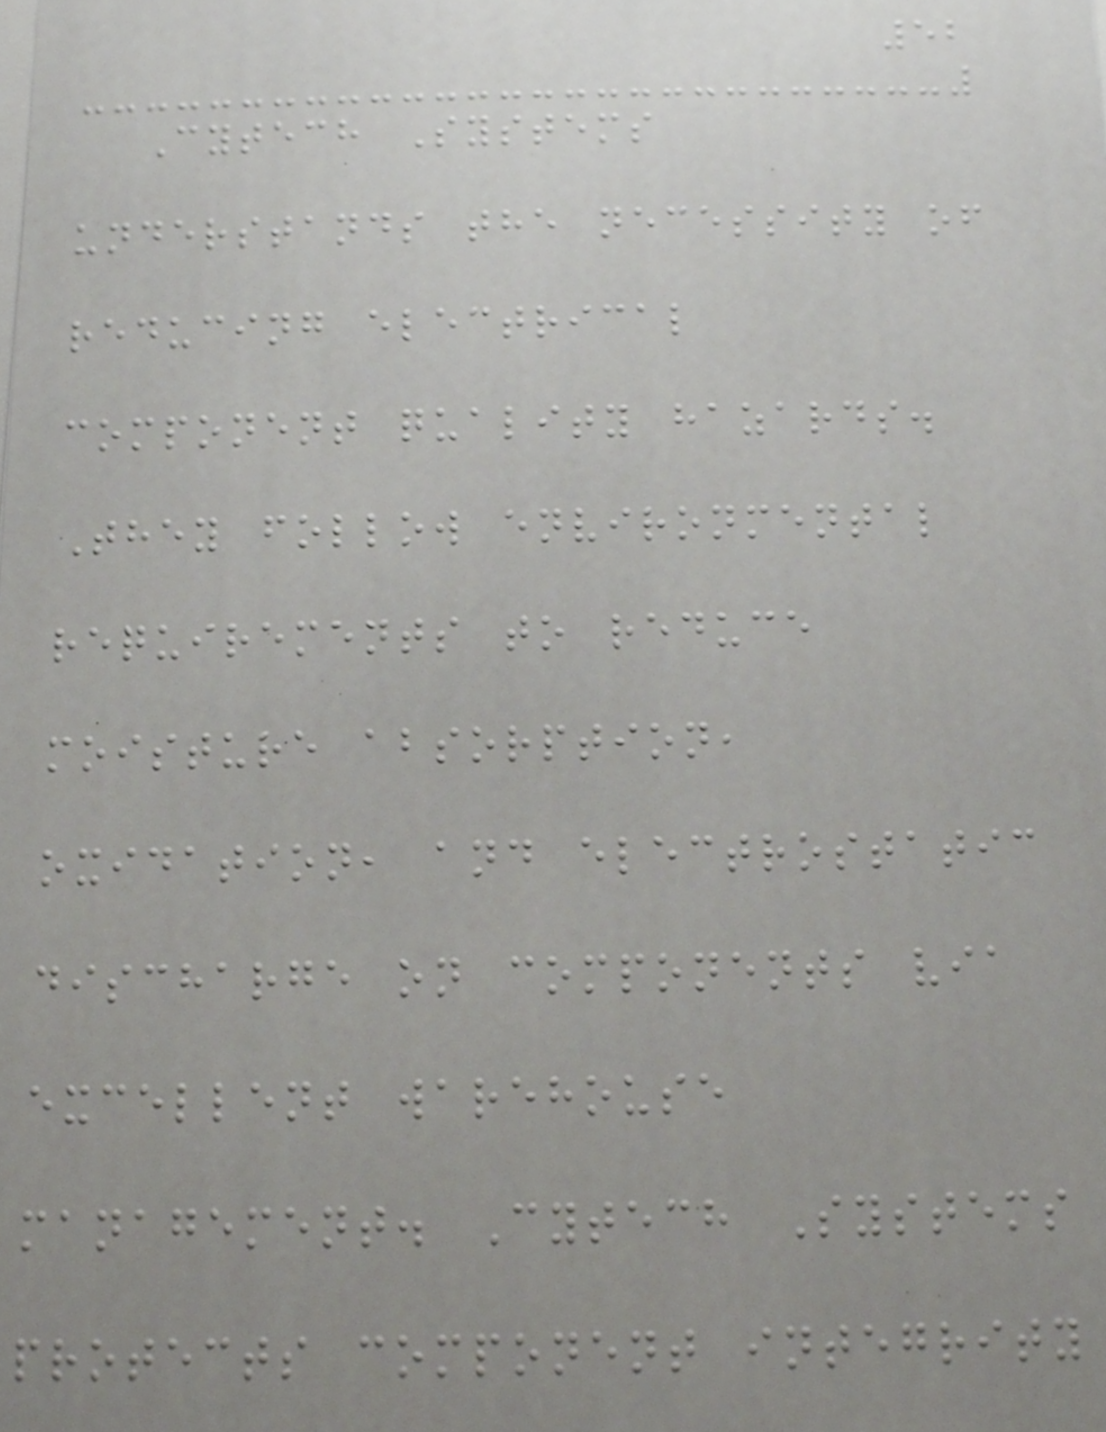52
Cytech Systems
understands the necessity of
reducing electrical
component quality hazards.
They follow environmental
requirements to reduce
moisture absorption,
oxidation, and electrostatic
discharge on components via
excellent warehouse
management. Cytech Systems
protects component integrity
